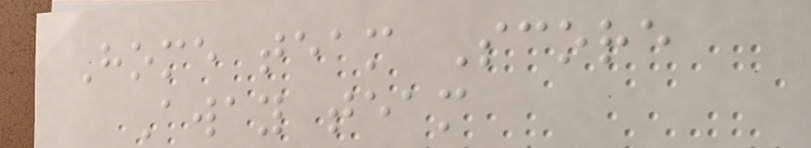Home team Score
Away team
